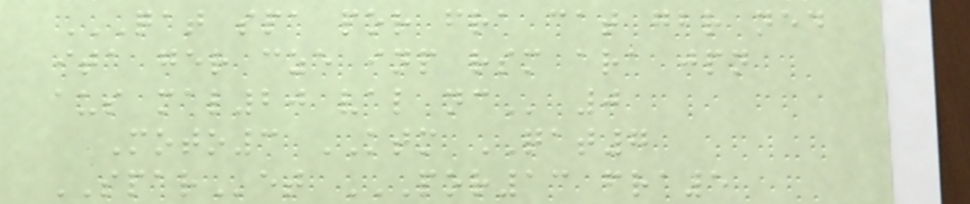QAT SPA POR FRA CAT GBR NED
ITA GER CZE INP RSM ARA JPN
AUS MAL20 VAL NC 0
Moto3 KTM QAT7
SPARet POR13 FRA5
